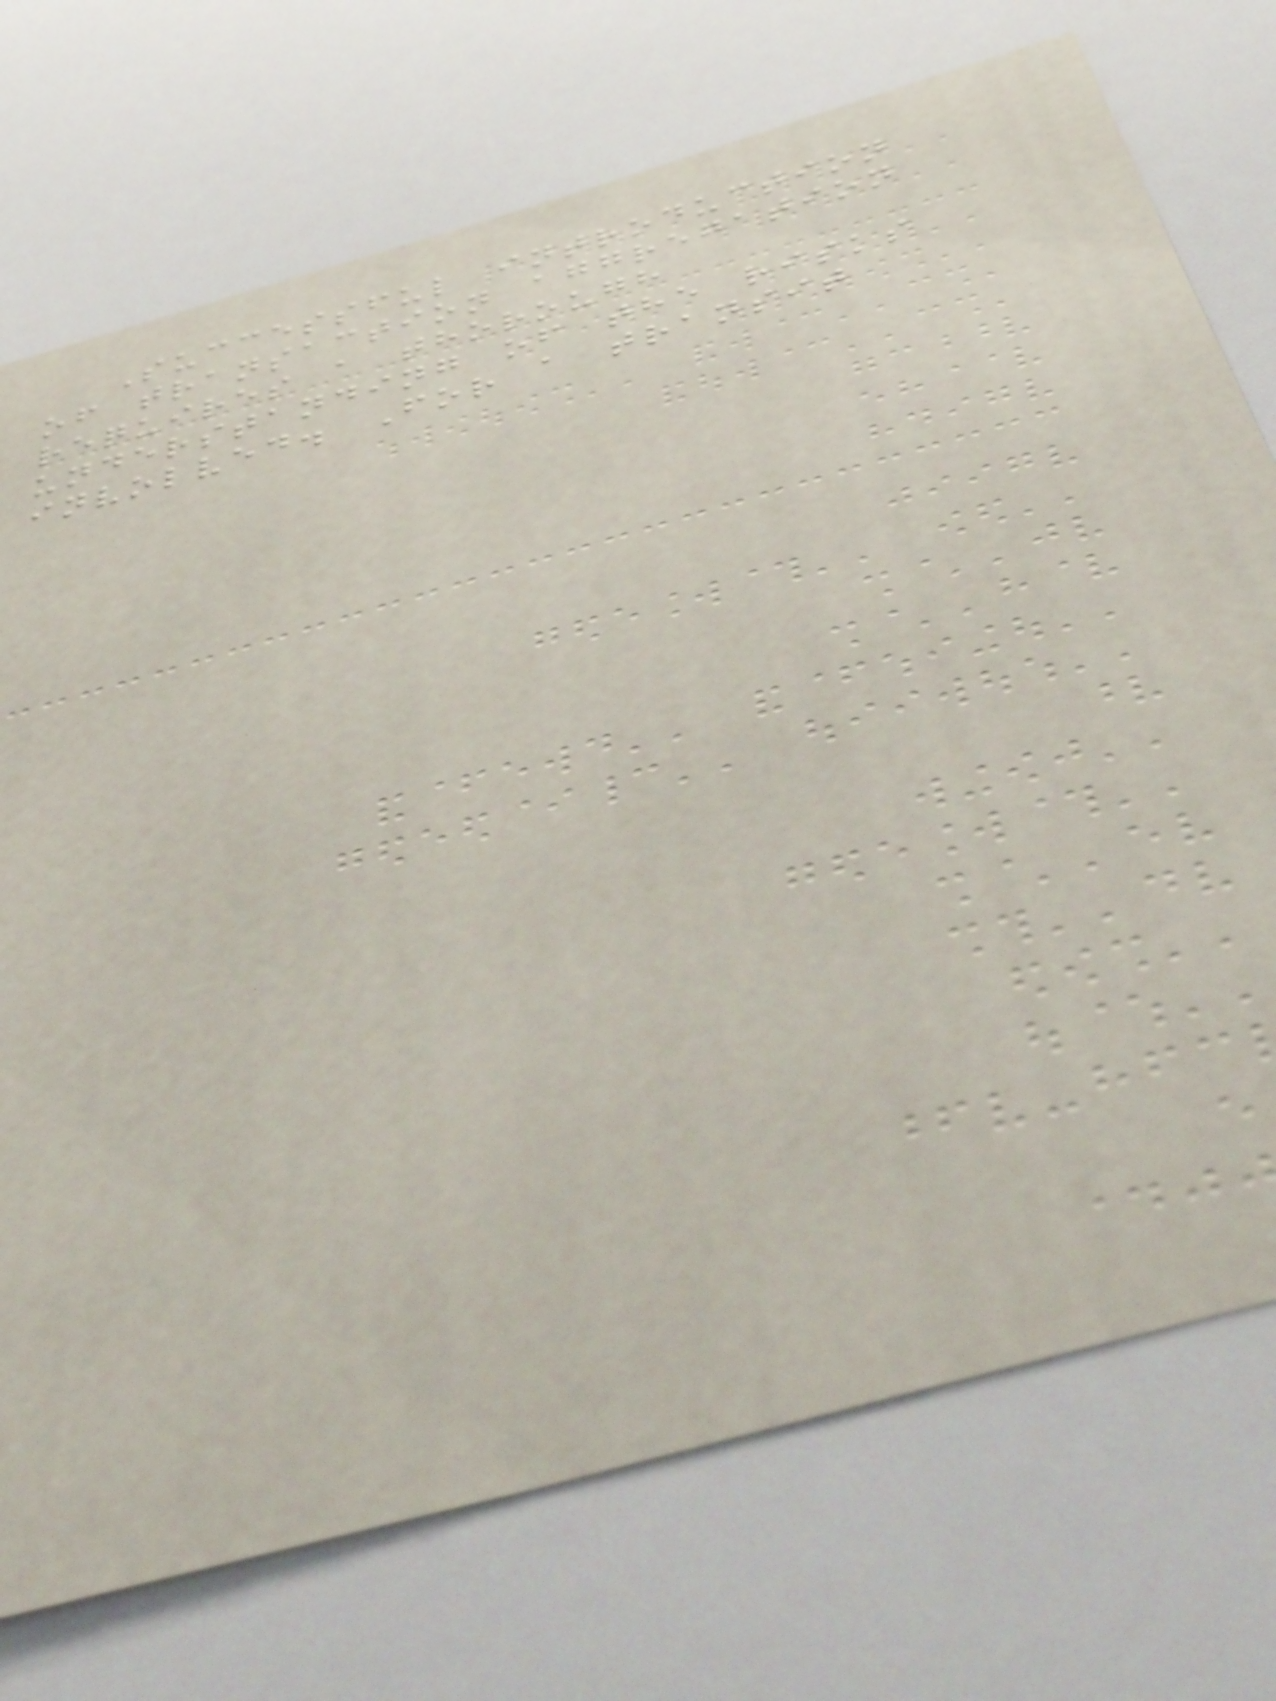Successful introduction
of transaction aggregation
requires a thorough
understanding of the risks
involved. For a transit
